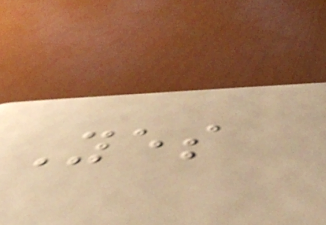Yes
